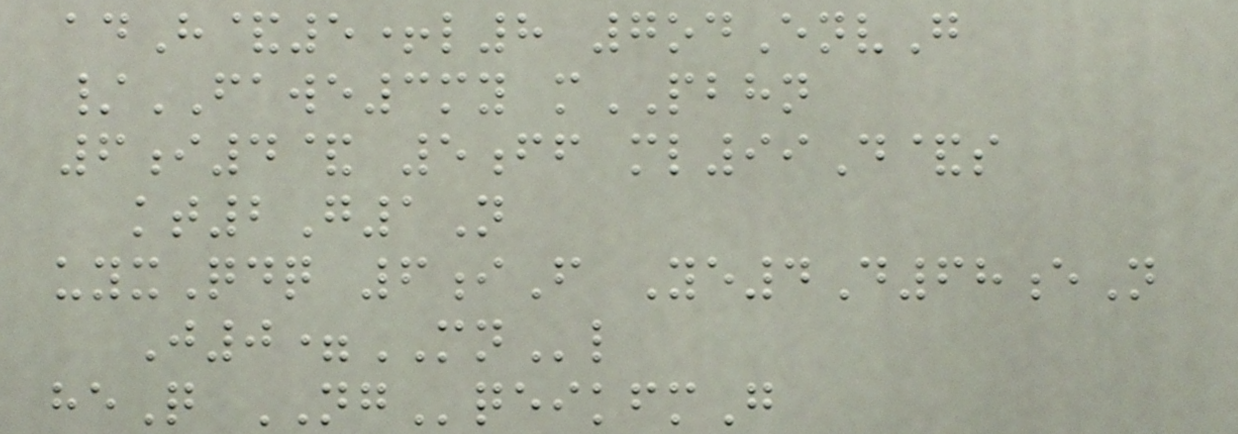adH&5+l8 7odEnvG
/FAWE3my mPBHN
6i4& 5ff ml99D&s
kt2G1N
uyxQdq 6iF Ye4D68eN
J0=MNl
heQ NGqeikfmG
